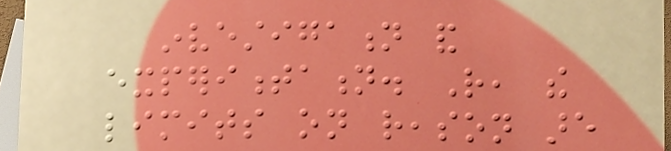investigation and
experimentation. Rather, the
limits on reason are
